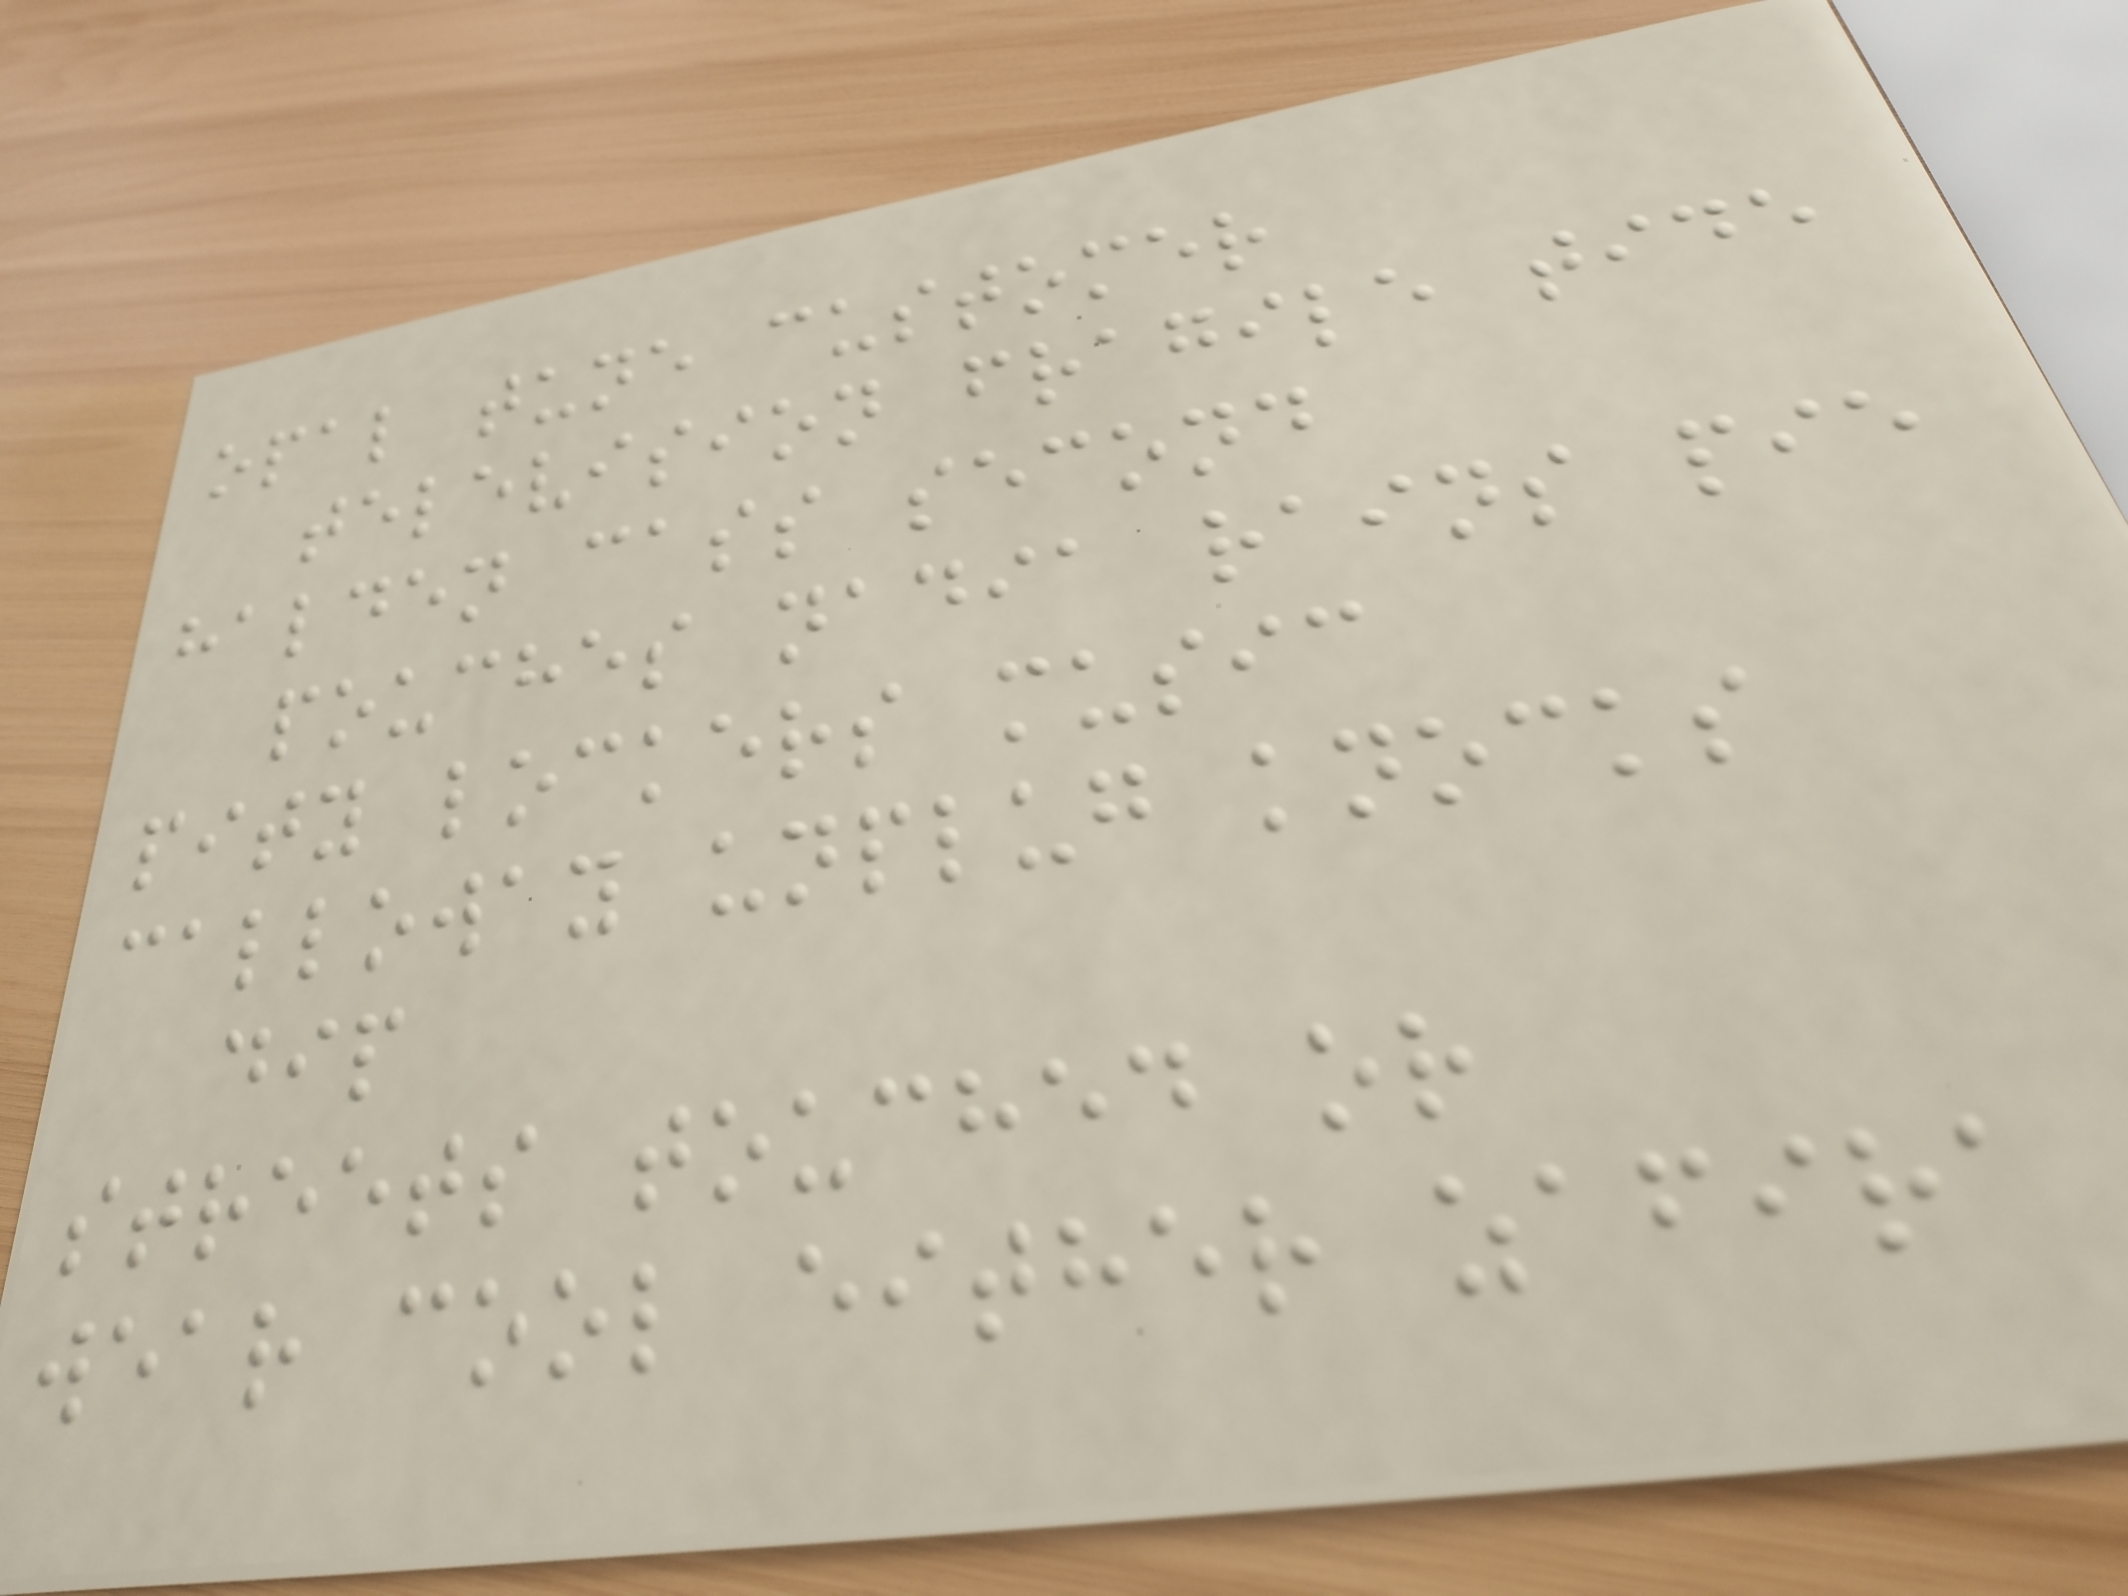opal tune customer
television fragile tide
halden cass second
pouches nadia rains pie
pity lockers music
calloway unplug knocks
dip
streets touched or
wear cool either zafira
